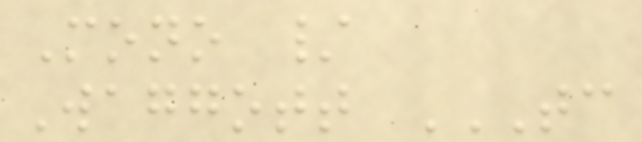Mono /
Waggott TC
